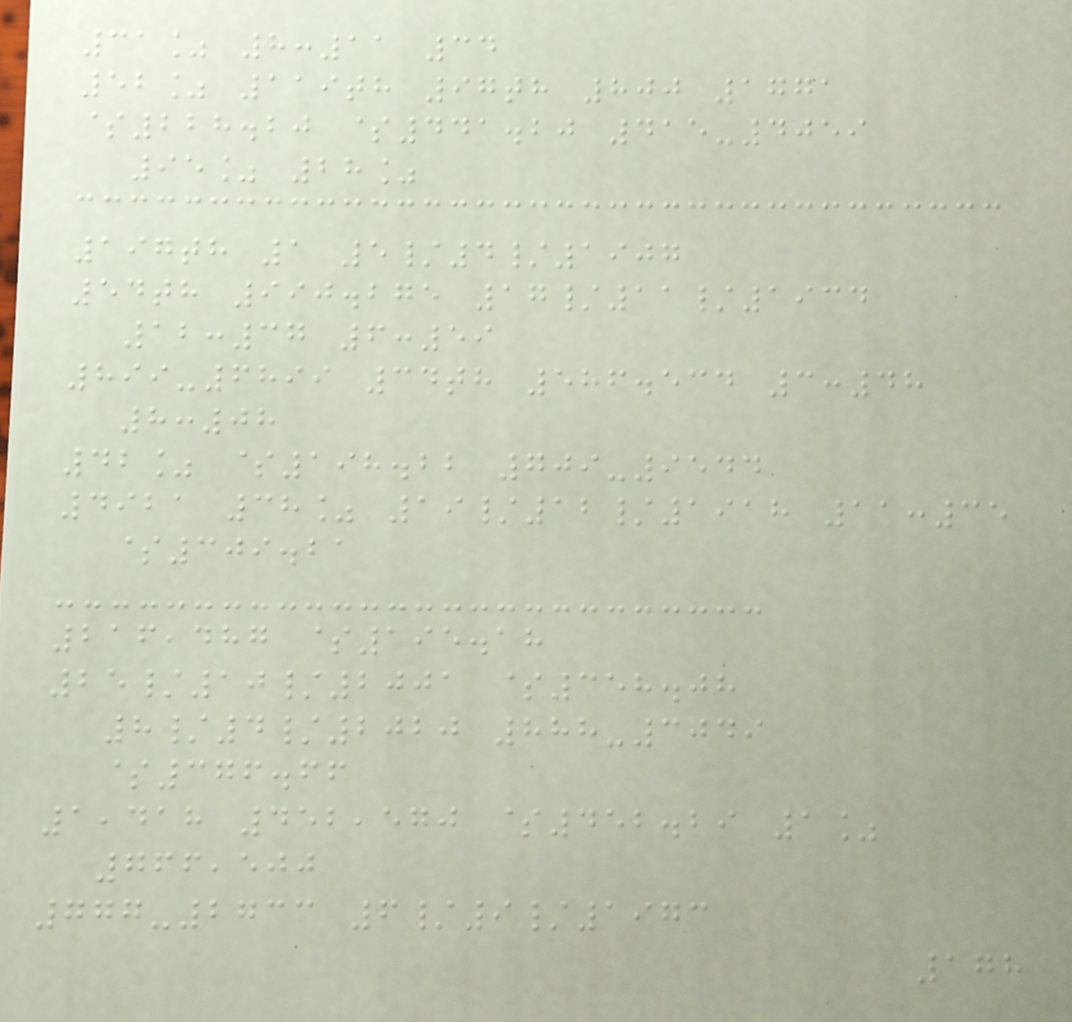31% 8:11 34
52% 119th 97th 800 1771
$228.20 $441.20 415-4059
95% 28%
197th 1 5/4/1907
54th 990.275 17/11/1934
12:37 6:59
899-6899 34th 586.534 3:48
8:08
42% $198.22 709-9544
4921 38% 19/12/1918 11:35
$309.21
216,487 $195.18
25/10/2001 $358.08
8/4/2020 888-3049
$376.66
1,418 452,570 $452.29 1%
766,500
777-2733 6/9/1973
178
